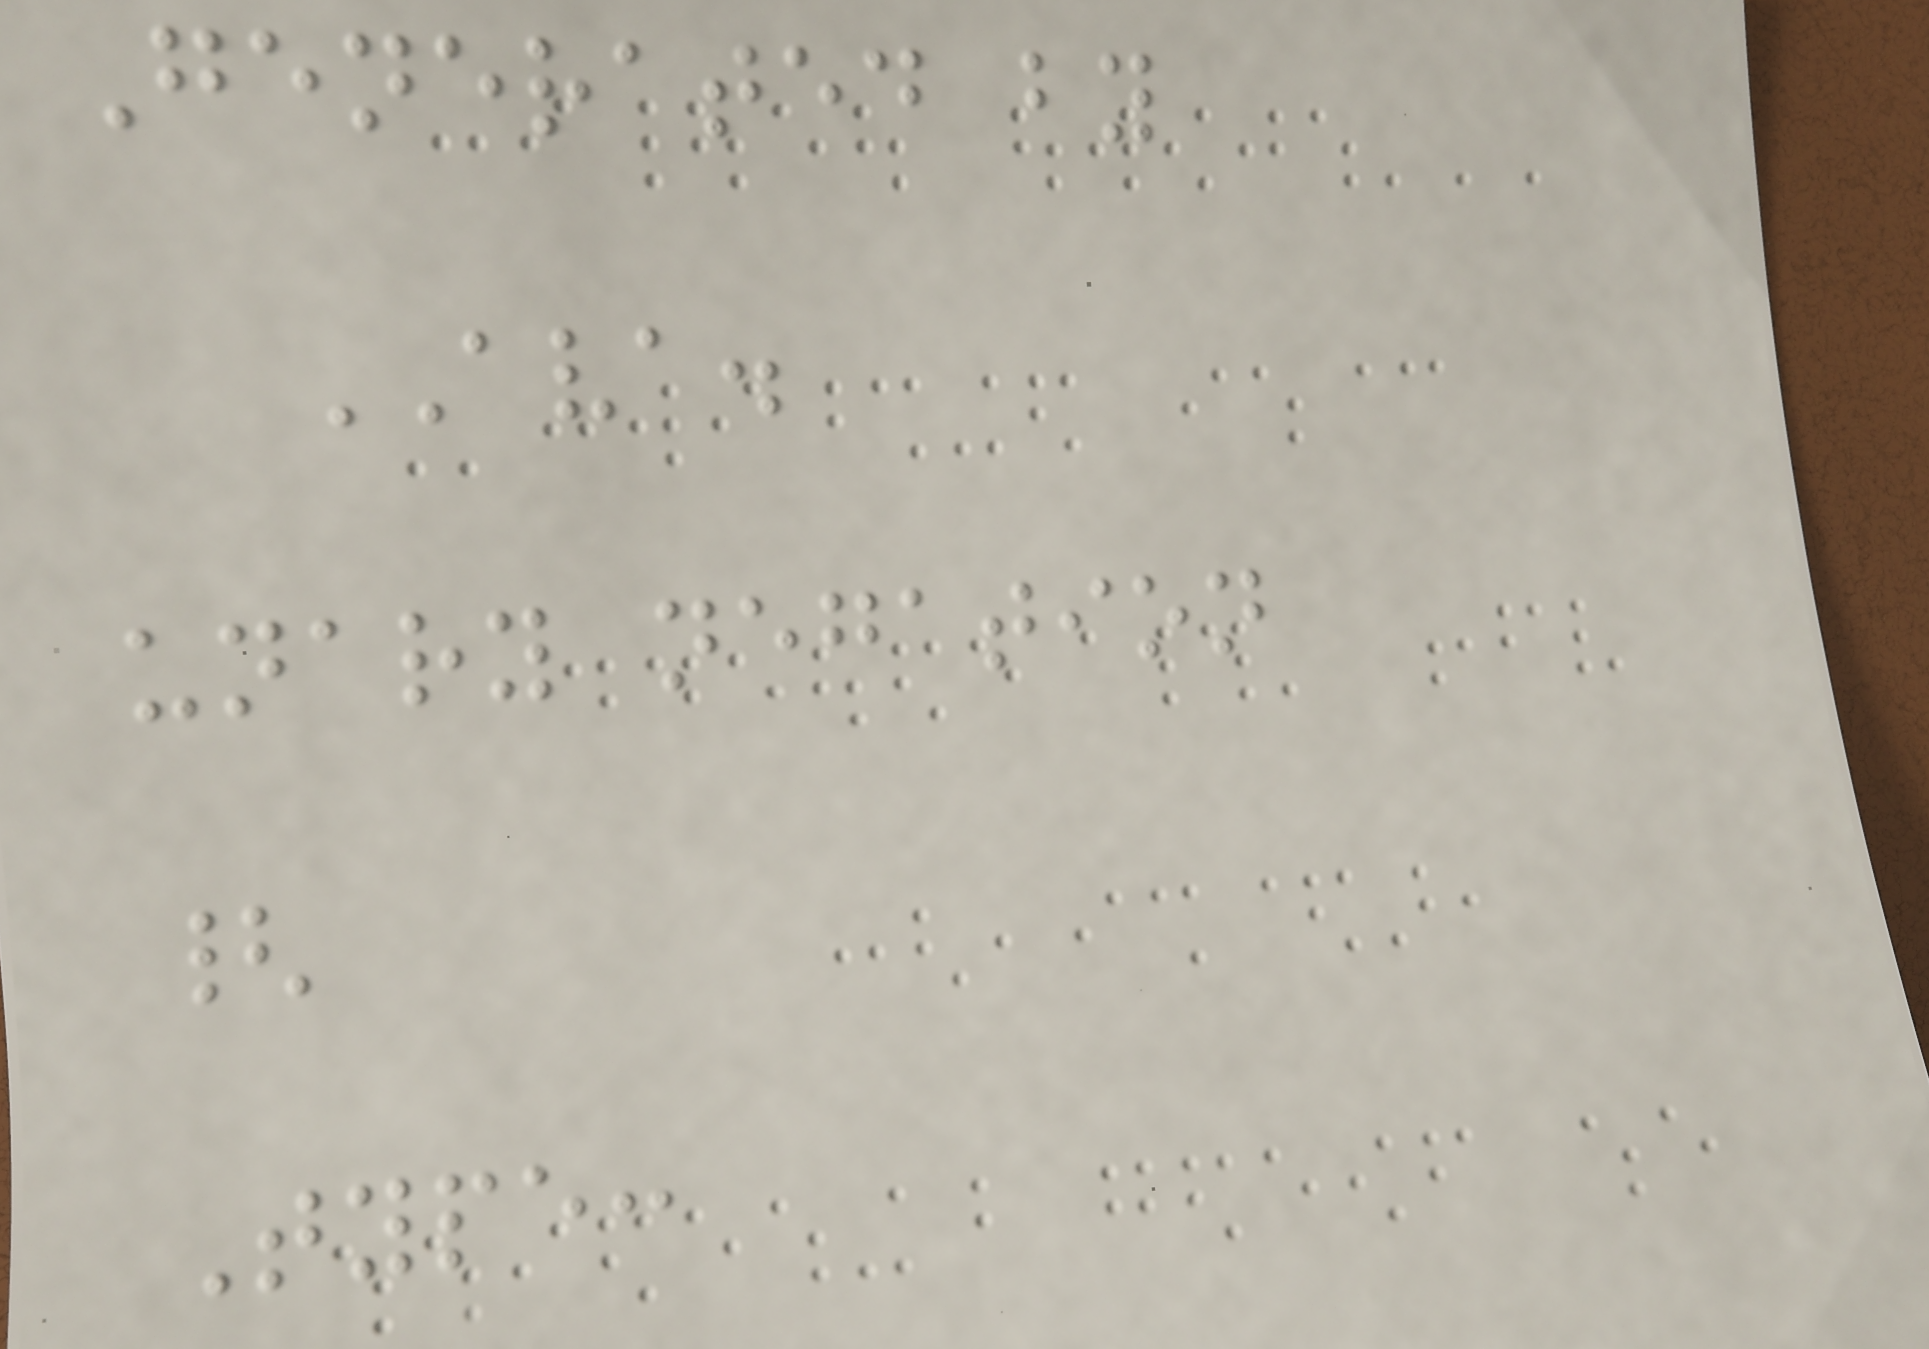Generated by
AVA.
unary negation
{
Type:
